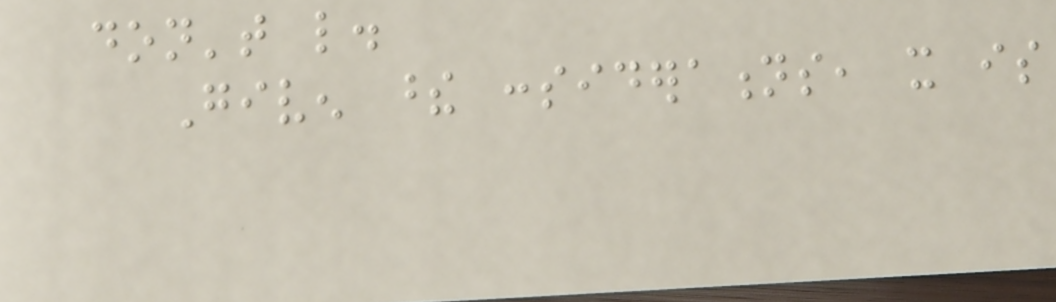don't like.
Given these considerations, it is
